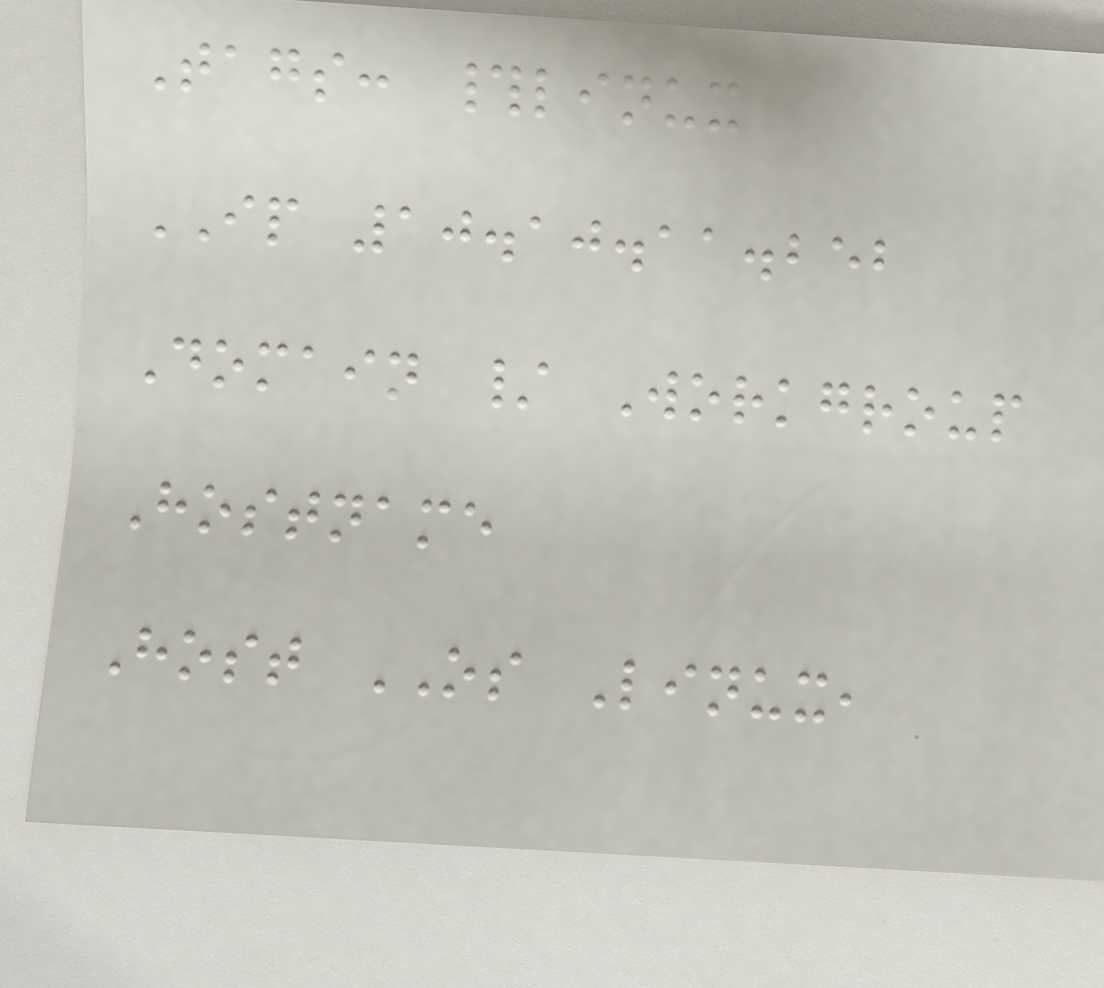Tags: #linux
IP 10.10.11.252
Domain / Workgroup
Hostname
Host OS Linux,
